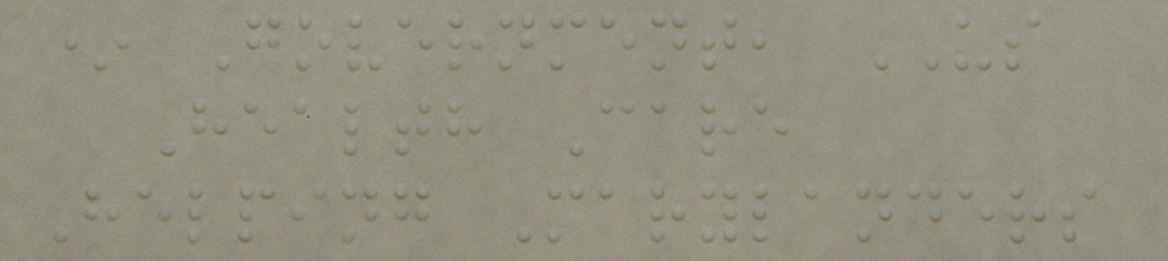* Government, US
Health Care
Helping Marylanders
